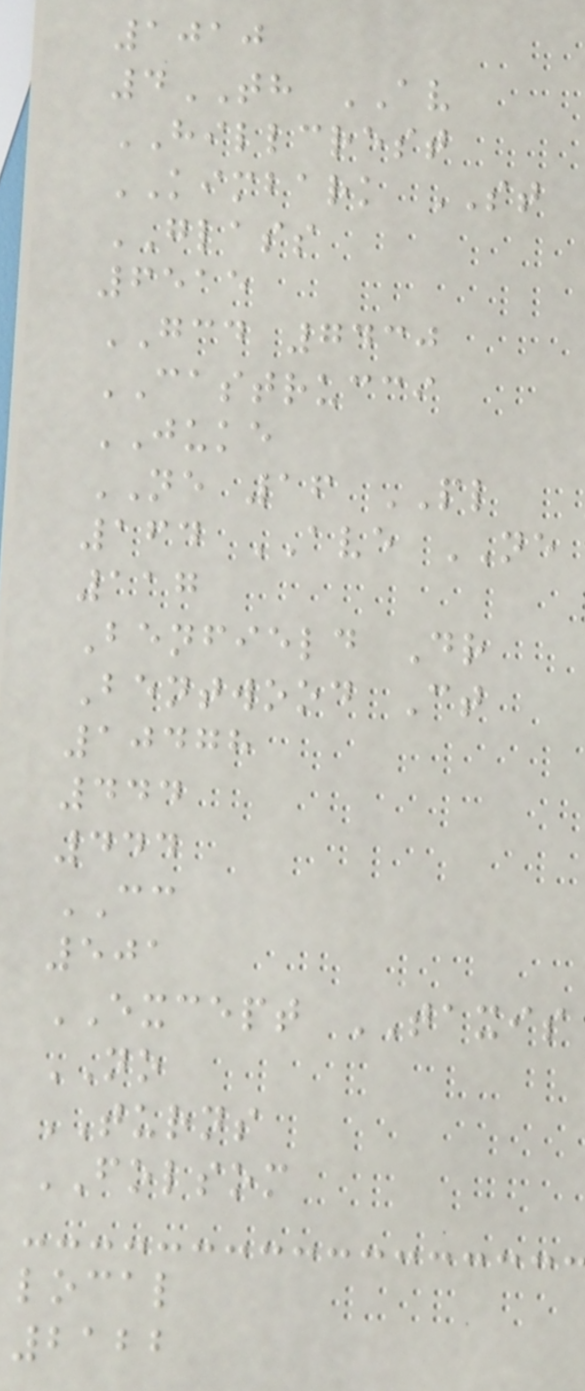1010
4TH AV
HILLCREST
KIMBARK ST
GLASS
6515
GCD 7430
CASTRUCCI
JUKE
NE 16 PL
164 AVE NE
117
Benfield Dr
Bentwood Ct
10478
444
444
CC
501
EXCEPT TAXIS
NO
TURNS
FOLSOM
local
2122
